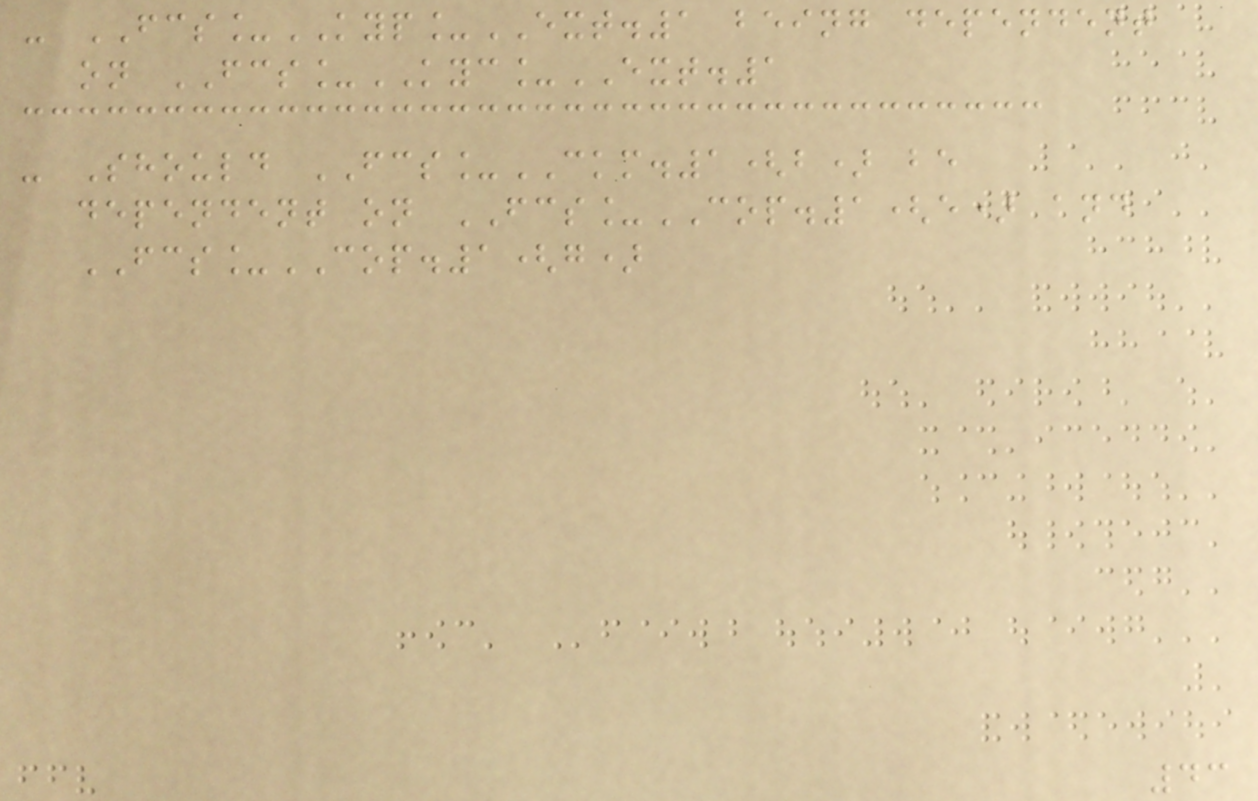- FCS_KYP_EXT.1 being dependent
on FCS_KYC_EXT.1
- Should FCS_CKM.1(b) be
dependent on FCS_COP.1(e) and
FCS_COP.1(g)
43
